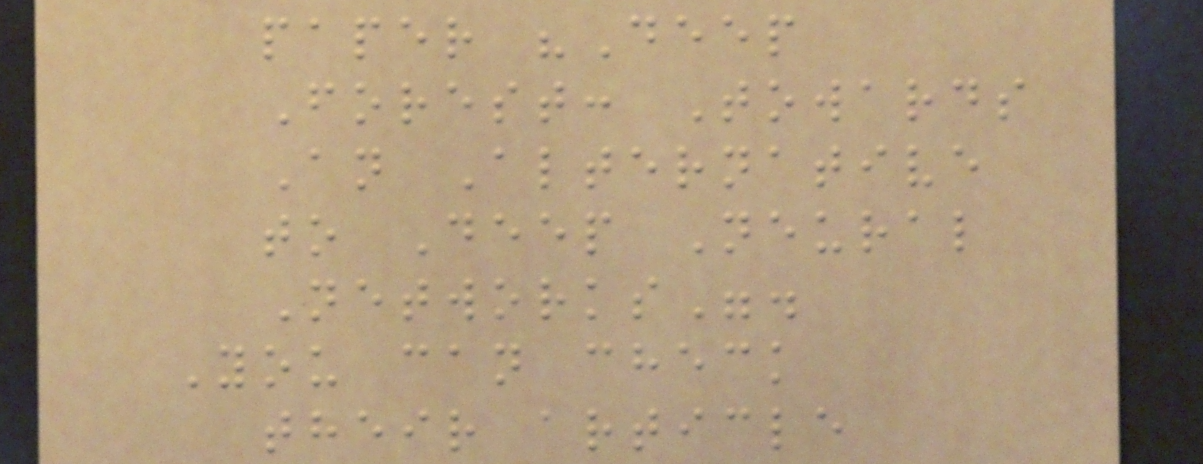paper "Deep
Forest: Towards
An Alternative
to Deep Neural
Networks".
You can check
their article
